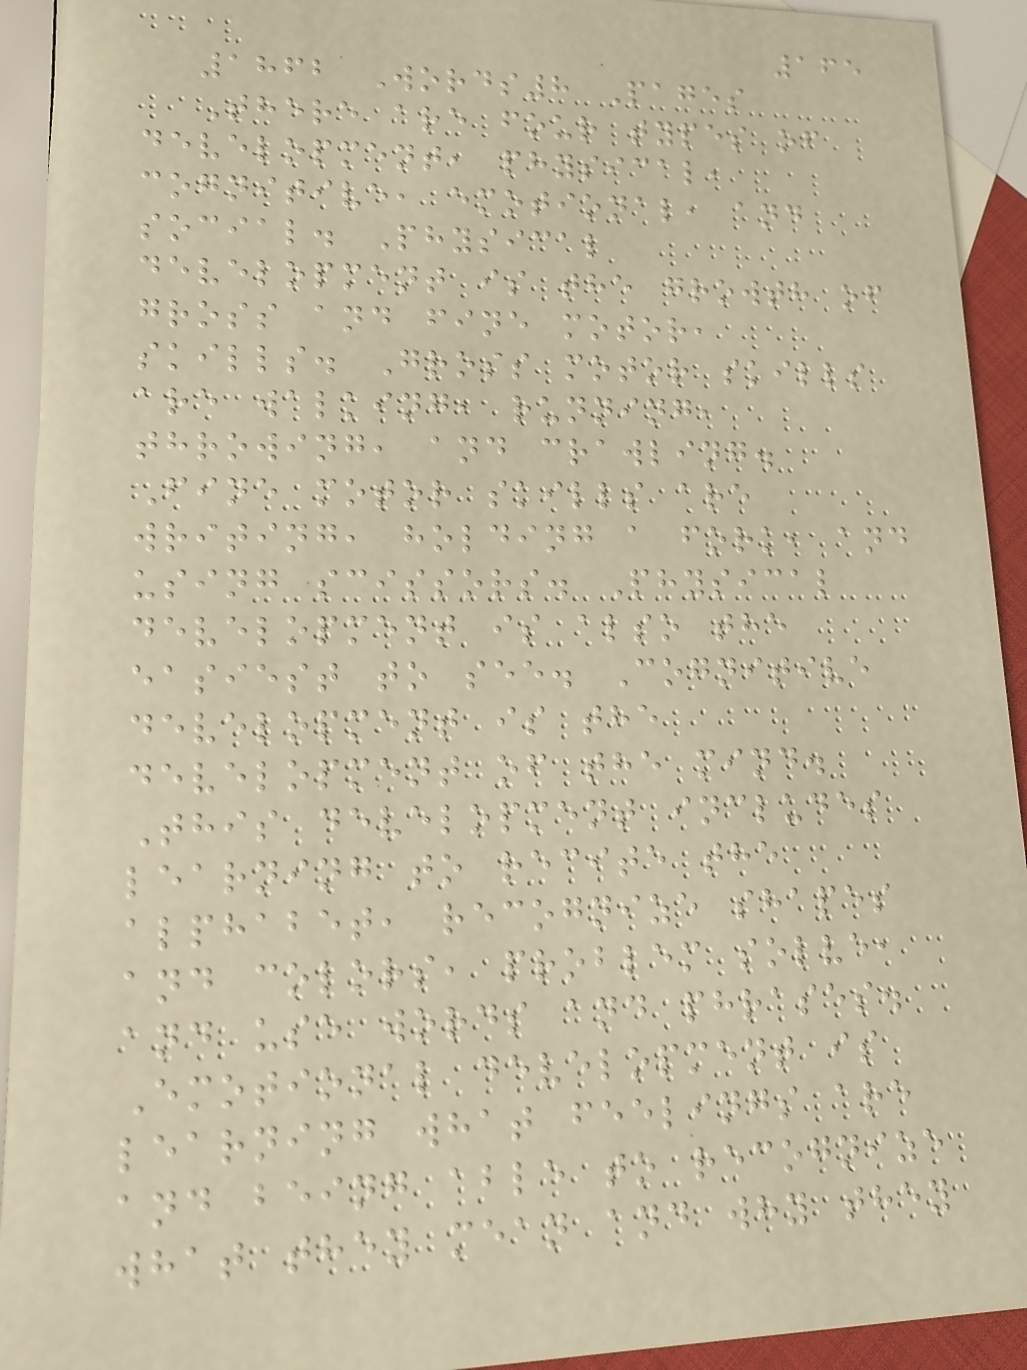165
1862 Words8 Pages
There are four types of
development, physical,
cognitive, emotional, and
social. Physical
development is the growth of
gross and fine motor,
skills. Gross motor skills
are walking, running,
throwing, and crawling.
Fine motor skills are
writing, holding a fork, and
using scissors. Physical
development is also the
easiest to see. Cognitive
development is the
development of the mind.
This development includes
learning to recite the
alphabet, recognize shapes
and colors, problem solve,
and use words and phrases.
Emotional development is
learning what feelings are
and being able to recognize
what they mean and why they
